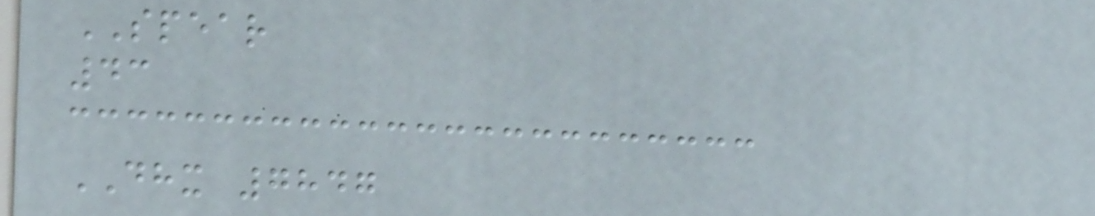SPEAR
43
DHX 7847
